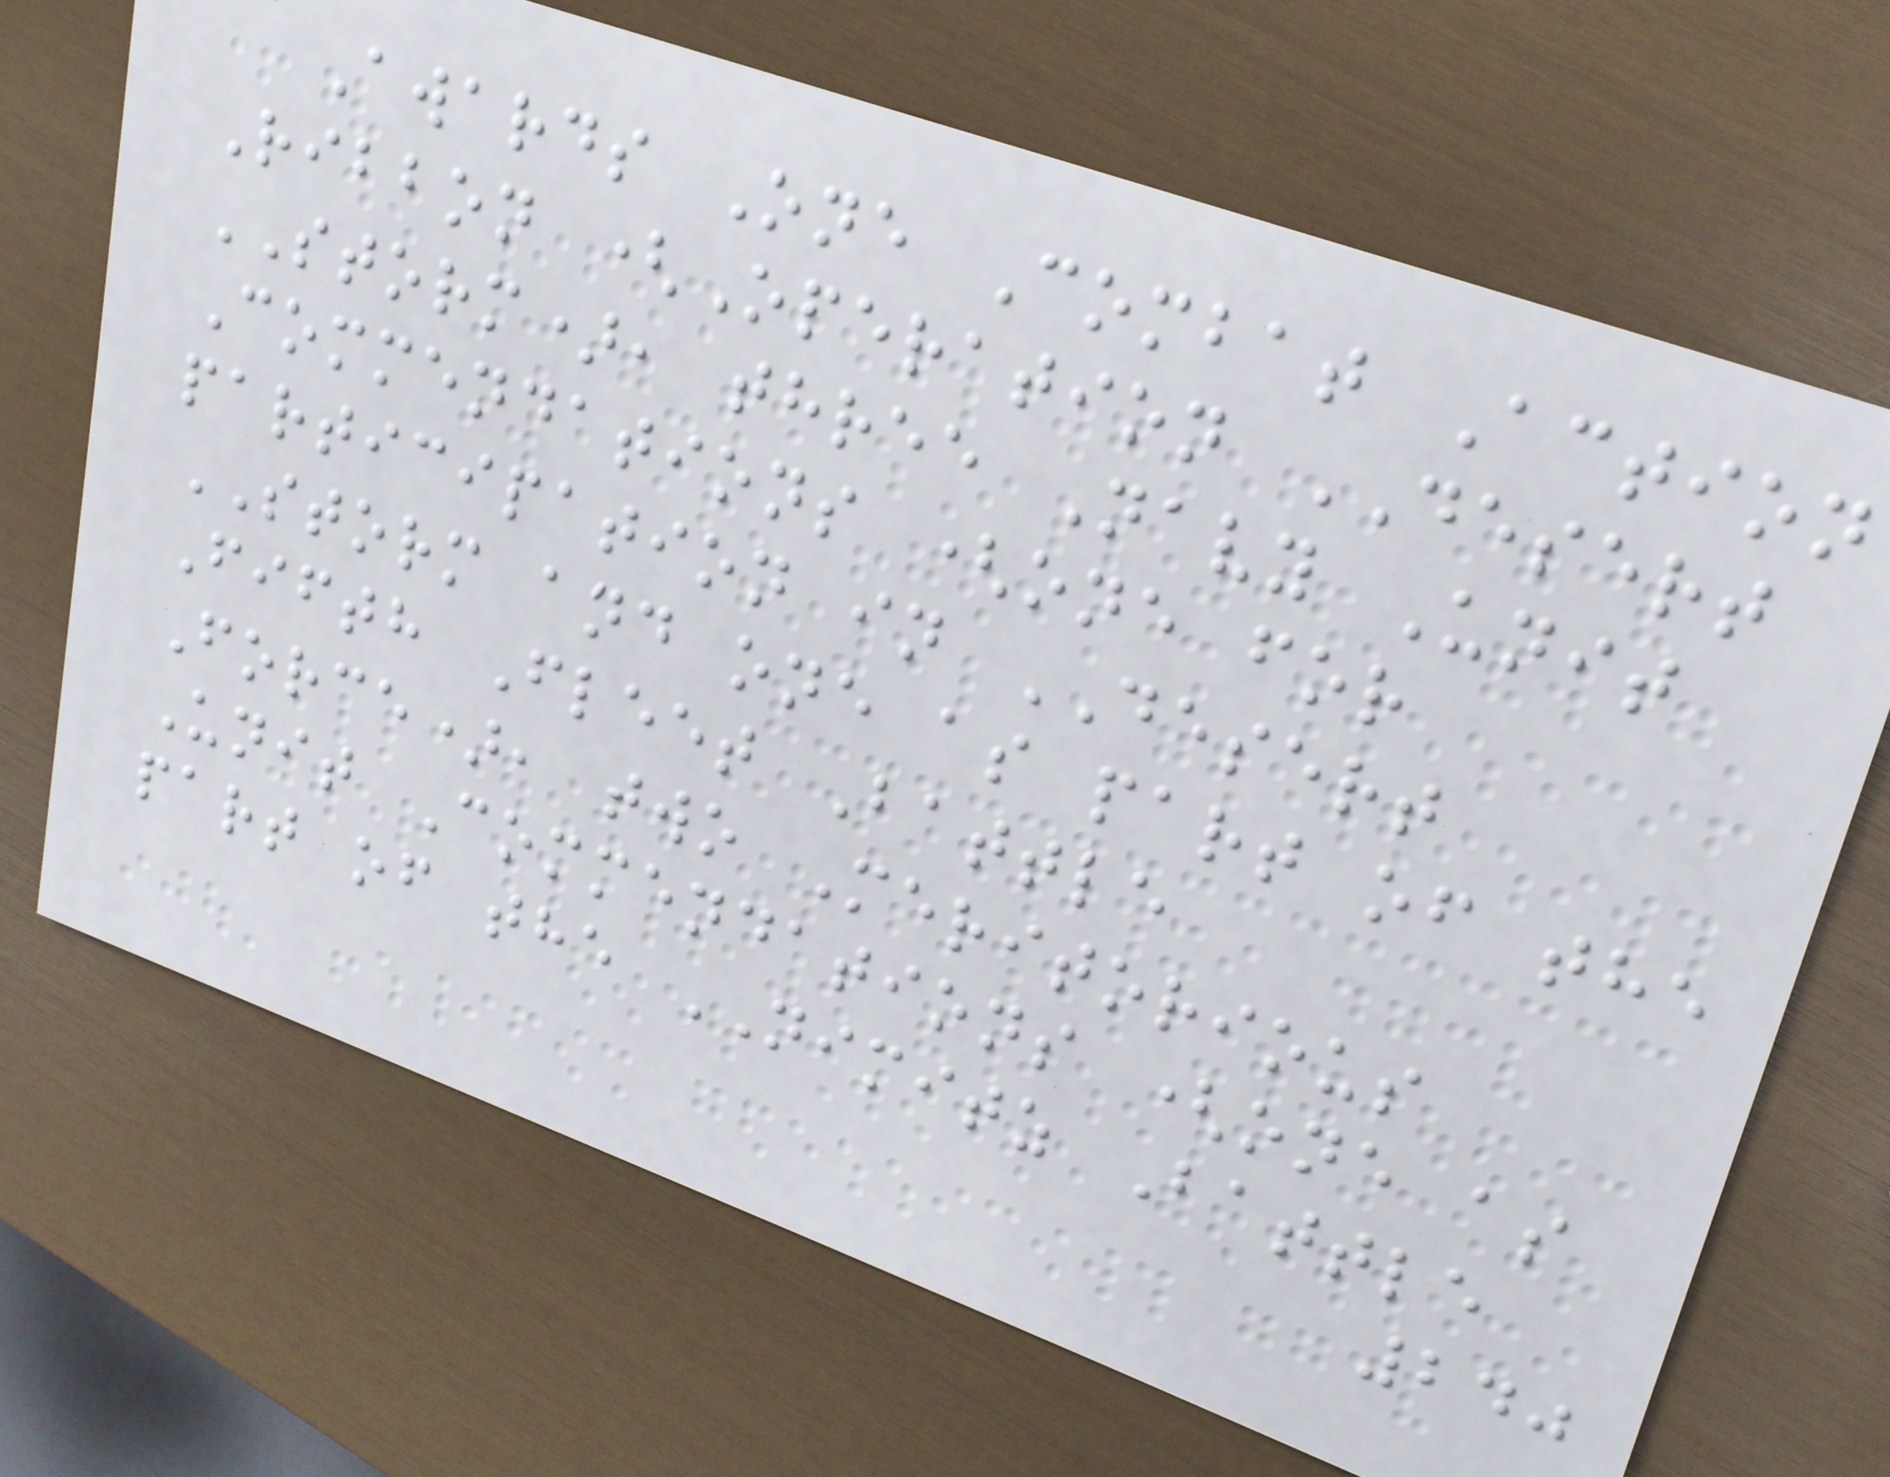Awards One Combat Action
Ribbon (Operation DESERT
STORM), three Navy Unit
Commendations (one for
participation in DESERT
STORM and one as part of the
Fifth Fleet Battle
Force), two Meritorious
Unit Commendations (one as
part of the NIMITZ Battle
240
